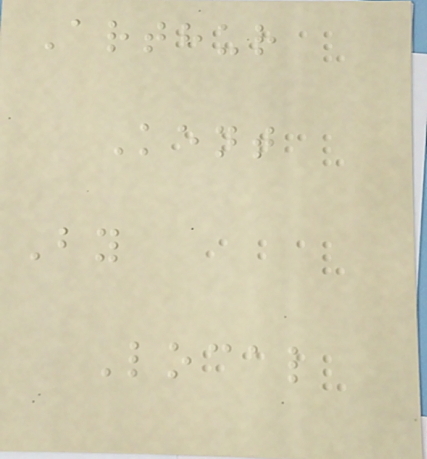Arthur
Kent
By
Local
